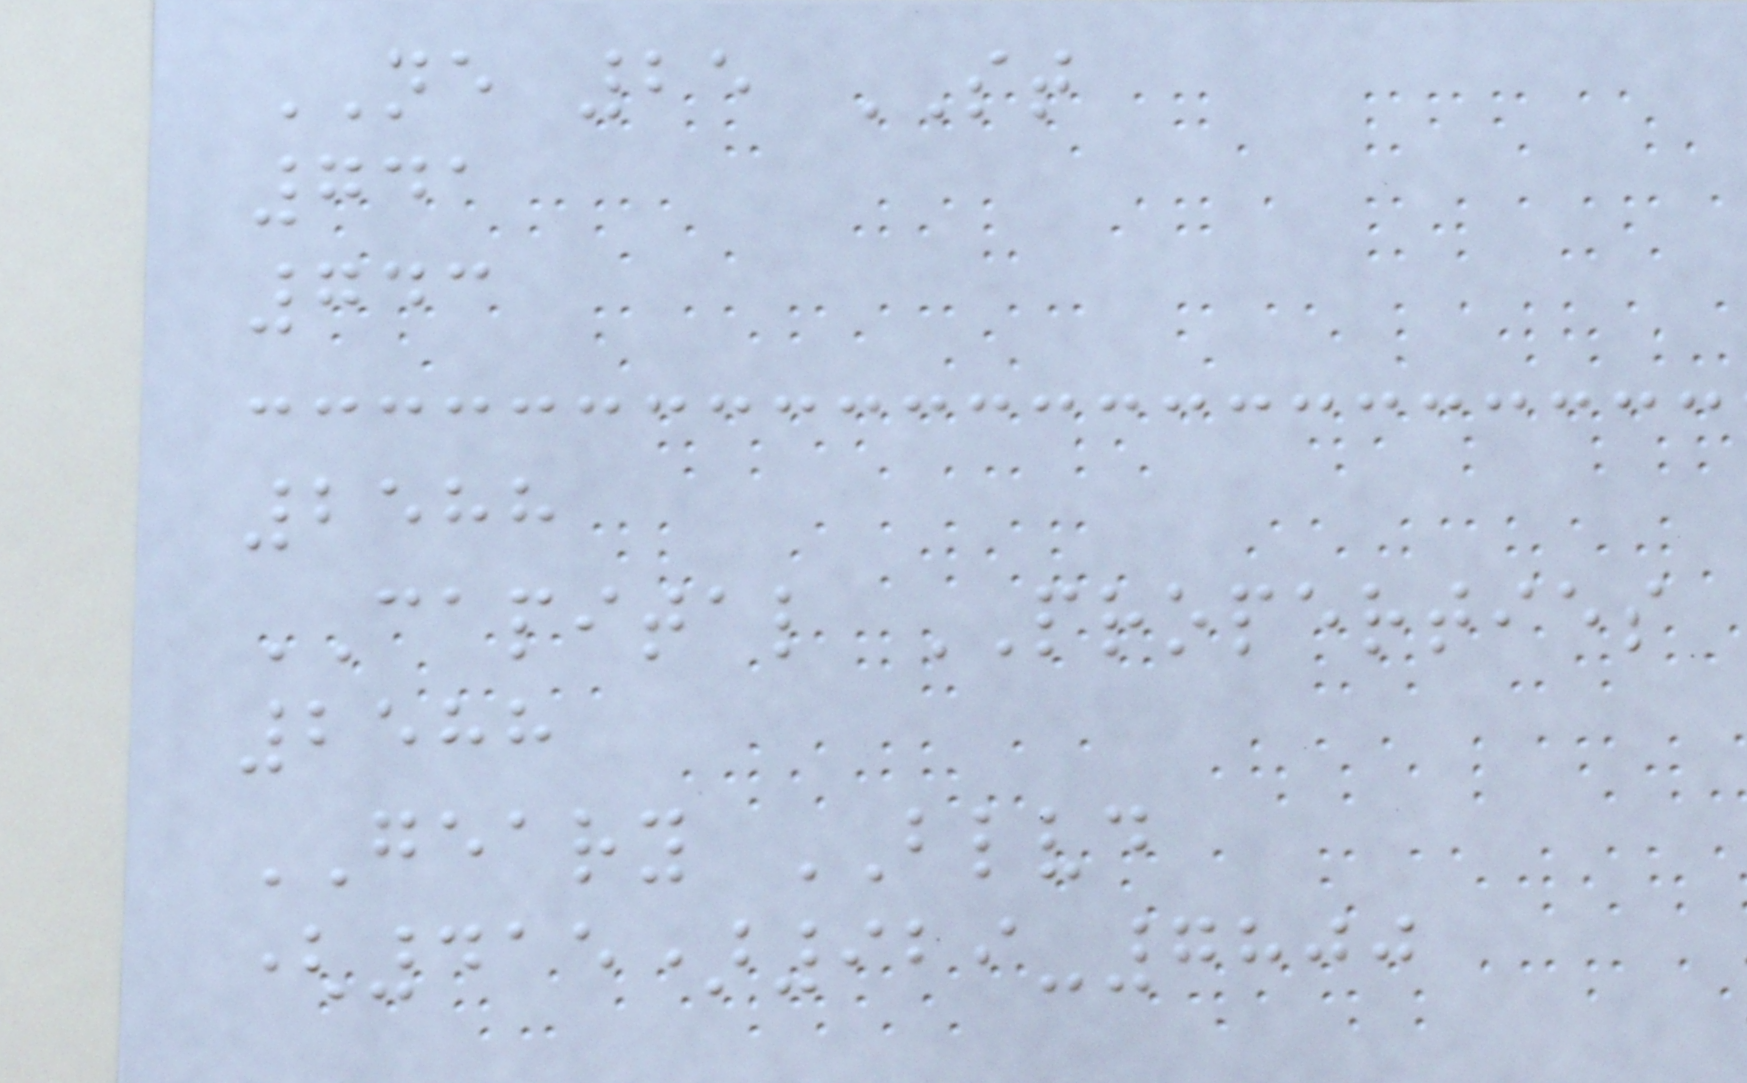NE 25 ST
741
743
2588
CAPITAL PROPERTIES
2588
GEARY BLVD
(415)929-7800
